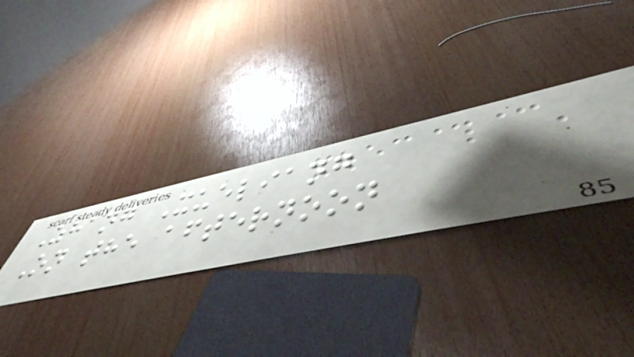Zhang Xueliang
On the afternoon
